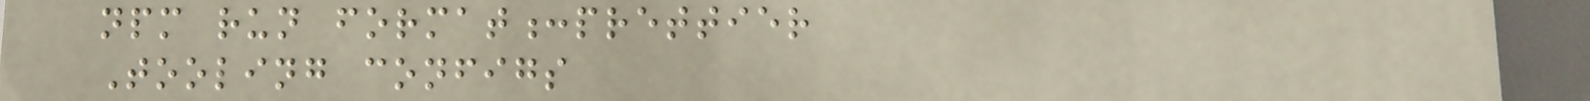npm run format:prettier
Tooling configs
